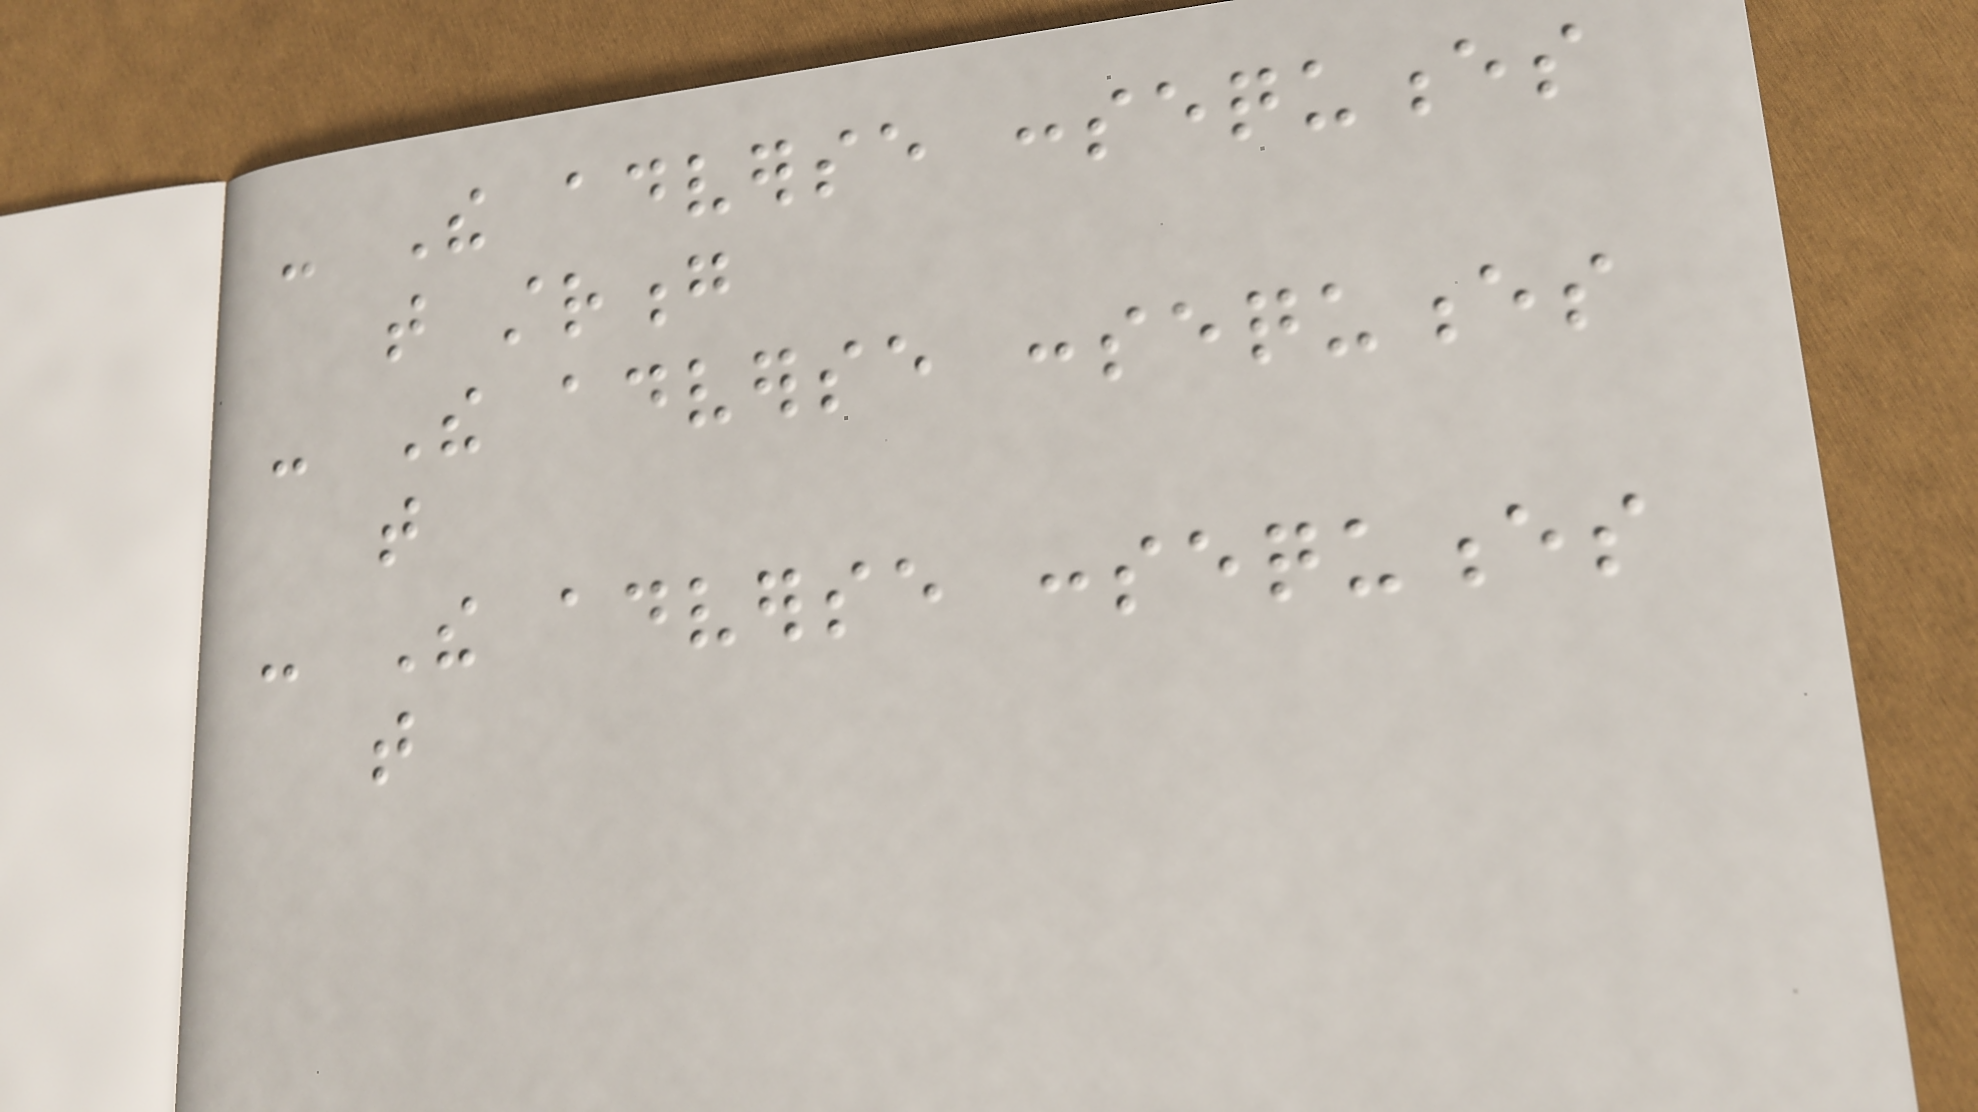- The adverse consequences
that strong
- The adverse consequences
that
- The adverse consequences
that
